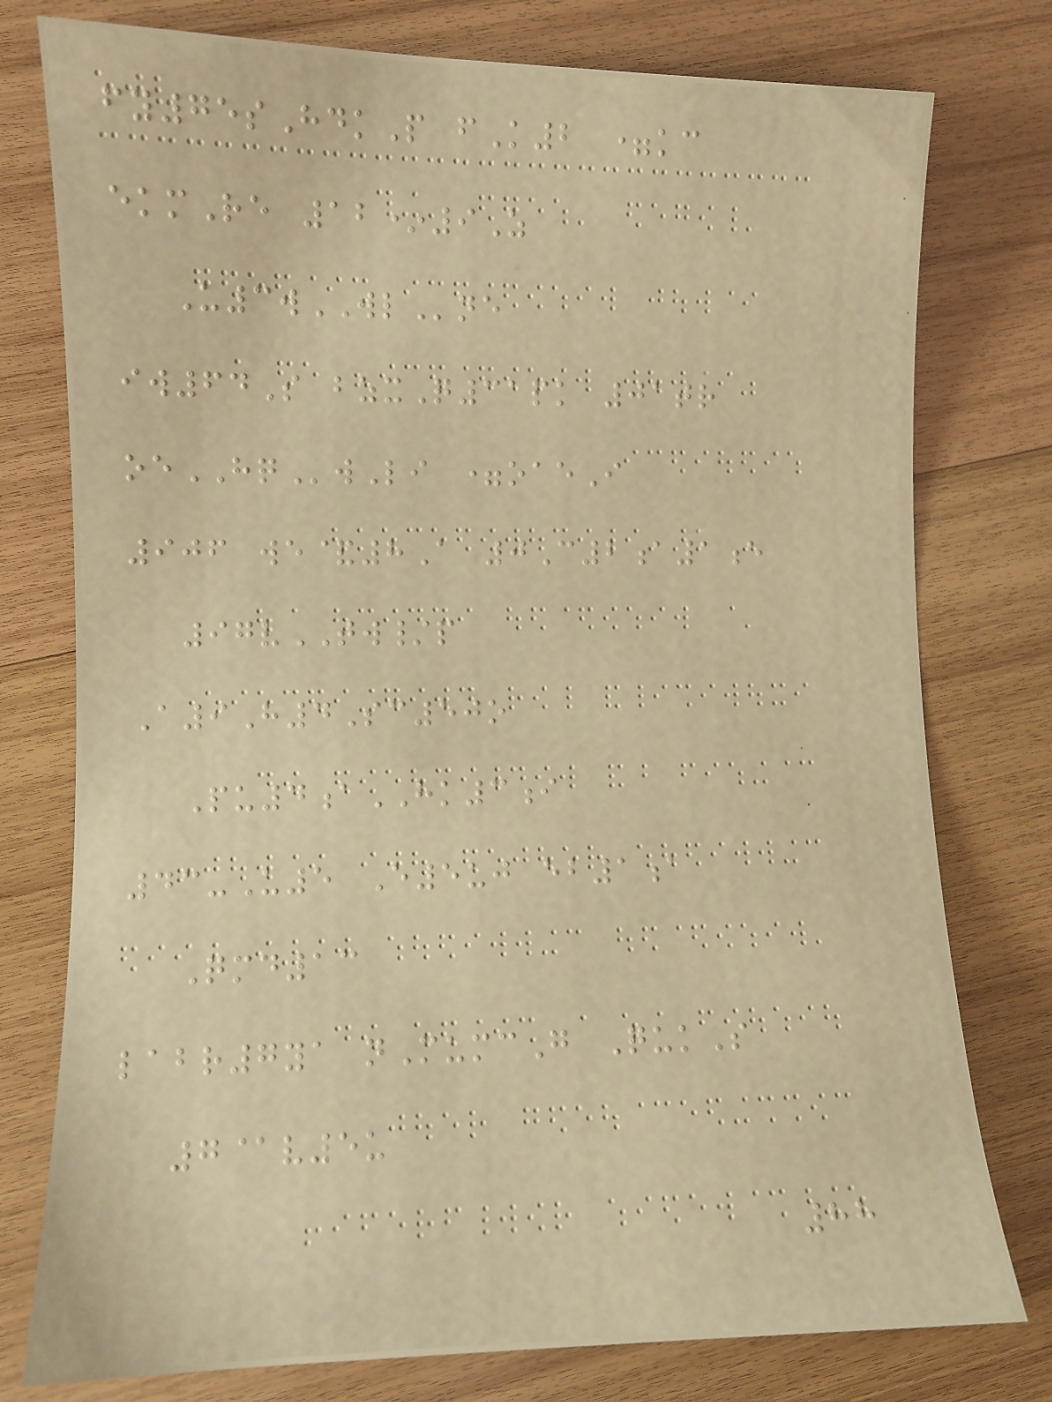fy75sHdkP fK2 =kc
ekmRe 12*9Z
U3wWLne
iw64S bzxQ31pk 01tr
oeHQwLi =oaeI
906 we&8A 0C2a1e
97vTW/p
A9H4Sc50o
Pu4aHK3i
43-U5 E5uj eb1a
Qmd13
labr7ya nMumcG QukS
7@v5u
88
